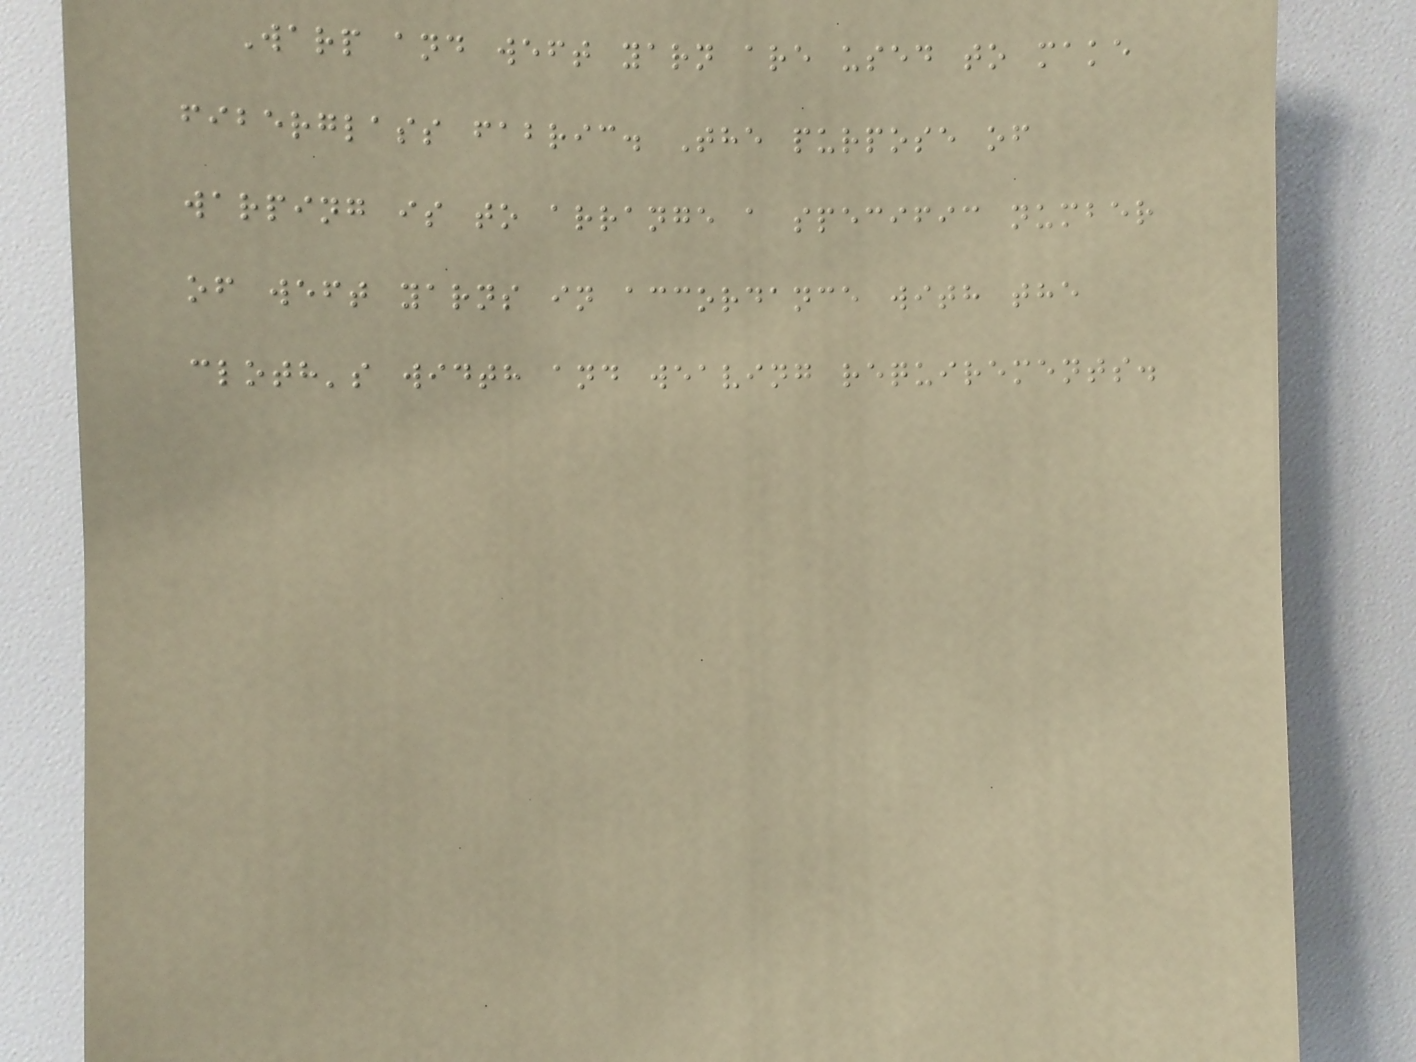Warp and weft yarn are used to make
fiberglass fabric. The purpose of
warping is to arrange a specific number
of weft yarns in accordance with the
cloth's width and weaving requirements.
